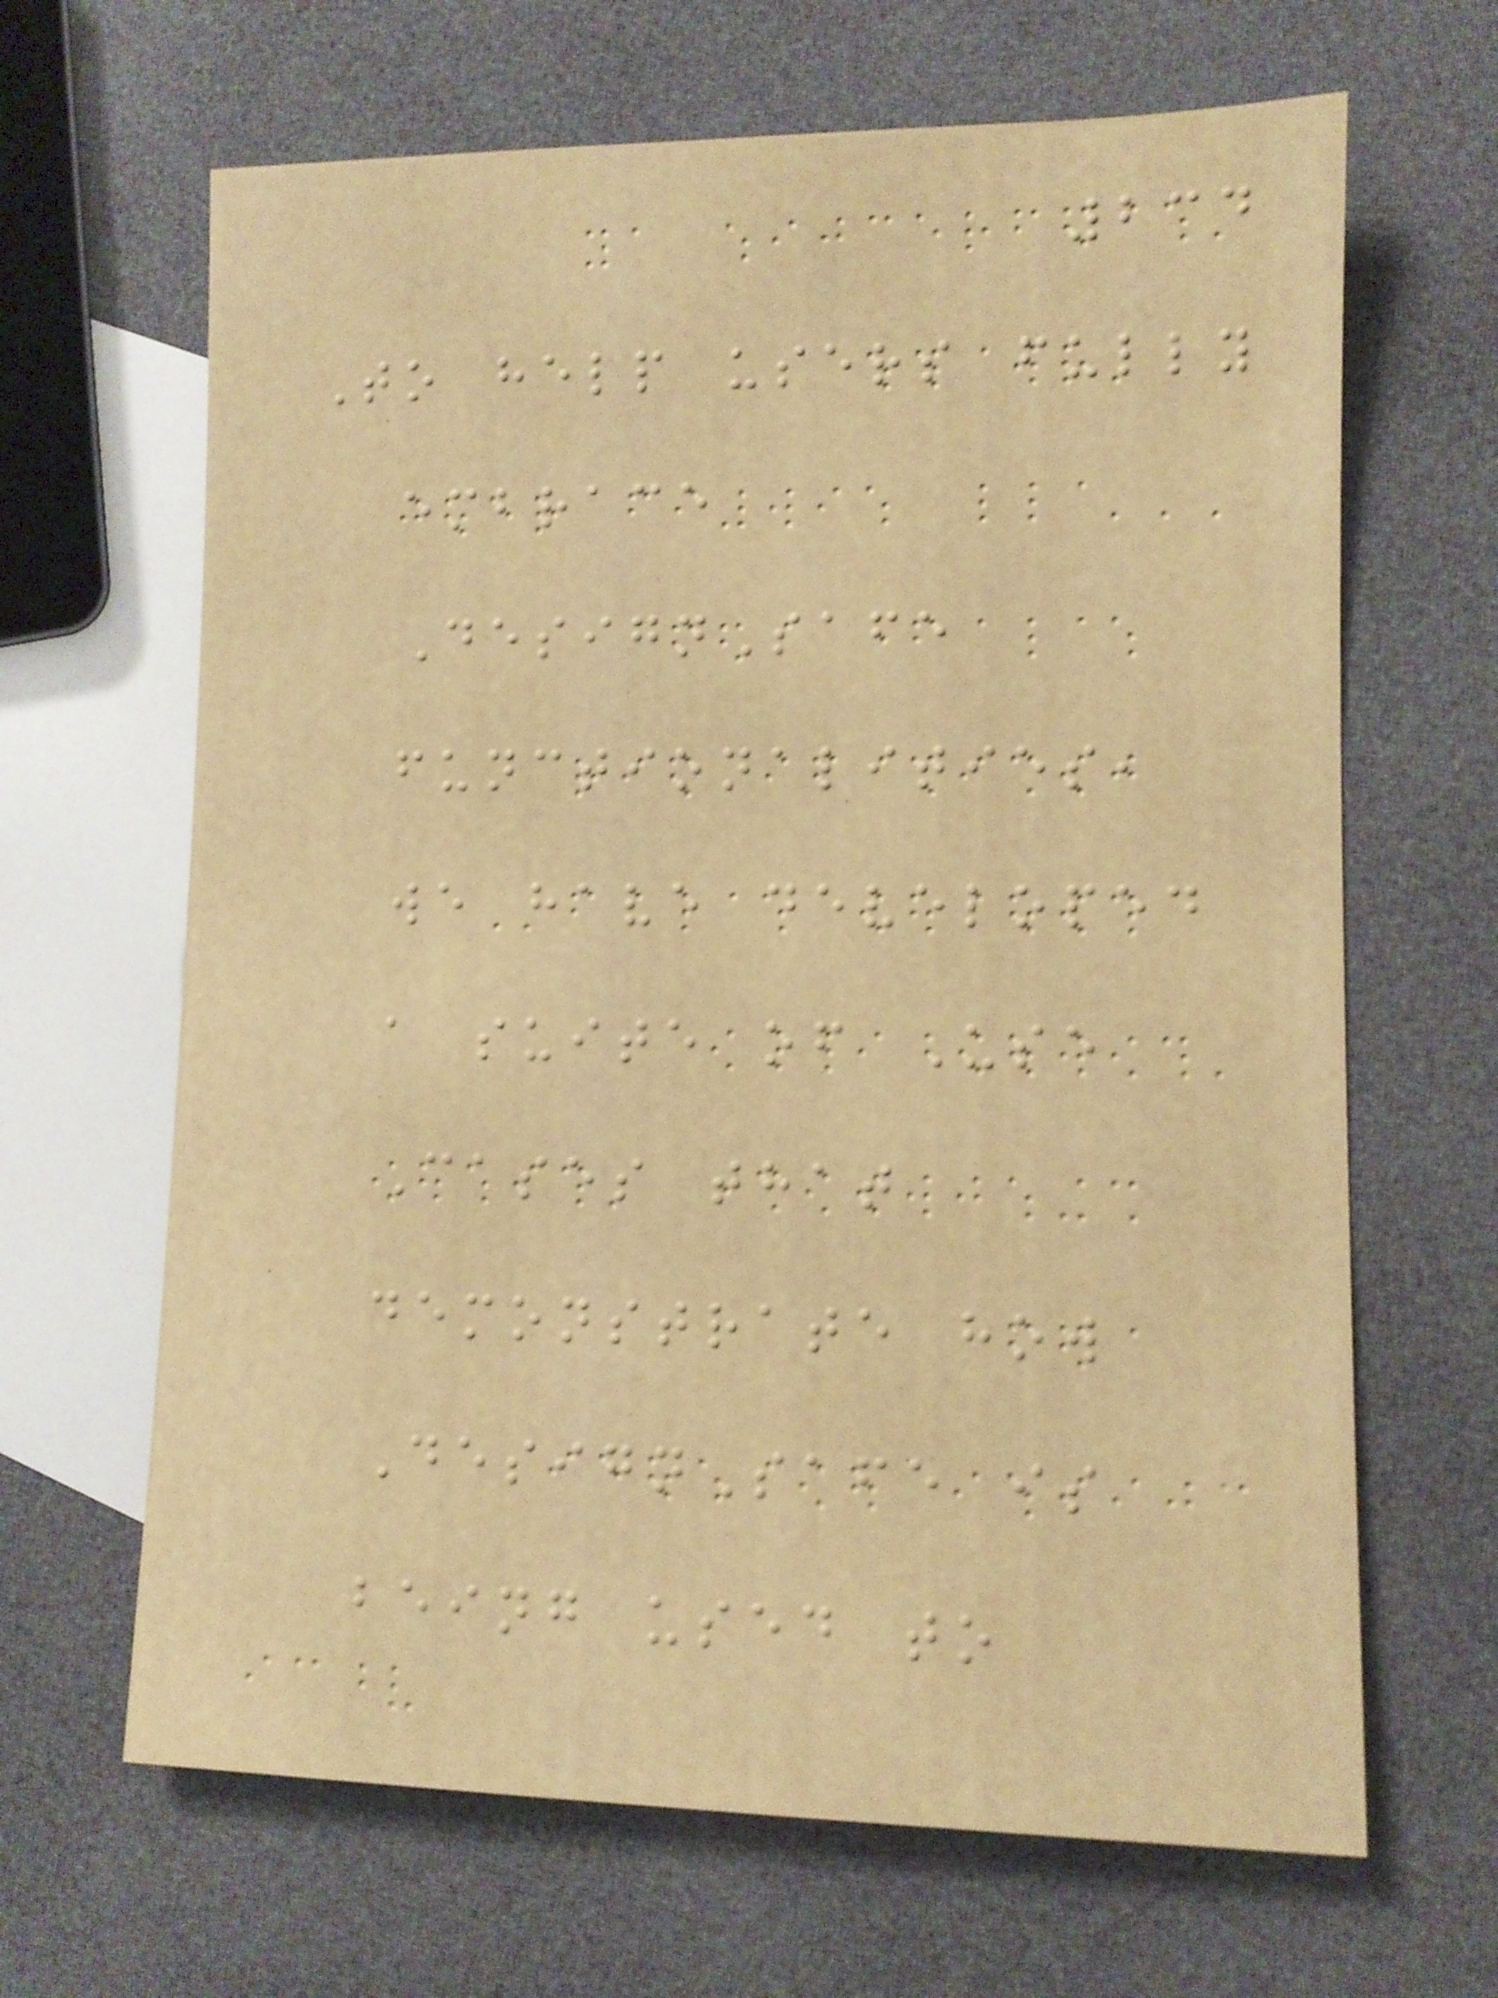234
To help users fully
embrace
DesignSafe
functionalities,
we have developed
a suite of Use
Cases that
demonstrate how
DesignSafe is
being used to
